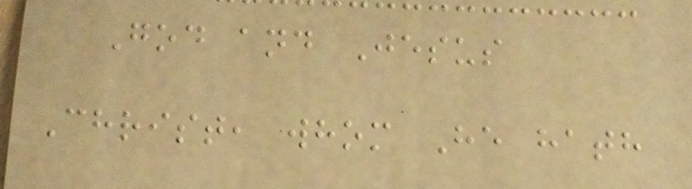God and Jesus
Christ, whom He hath
